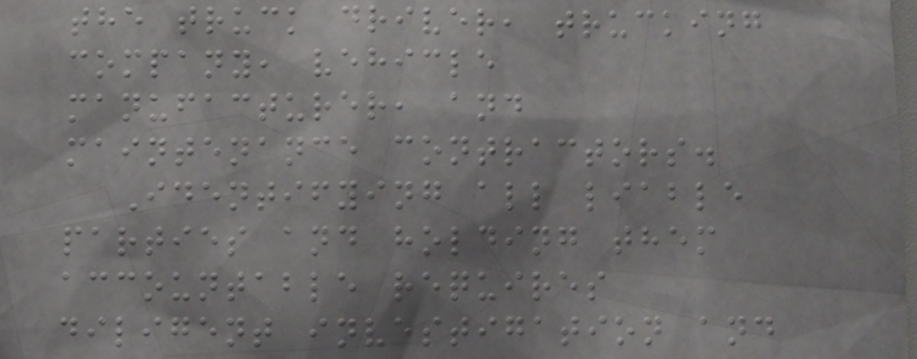the truck driver, trucking
company, vehicle
manufacturer, and
maintenance contractors.
Identifying all liable
parties and holding them
accountable requires
diligent investigation and
